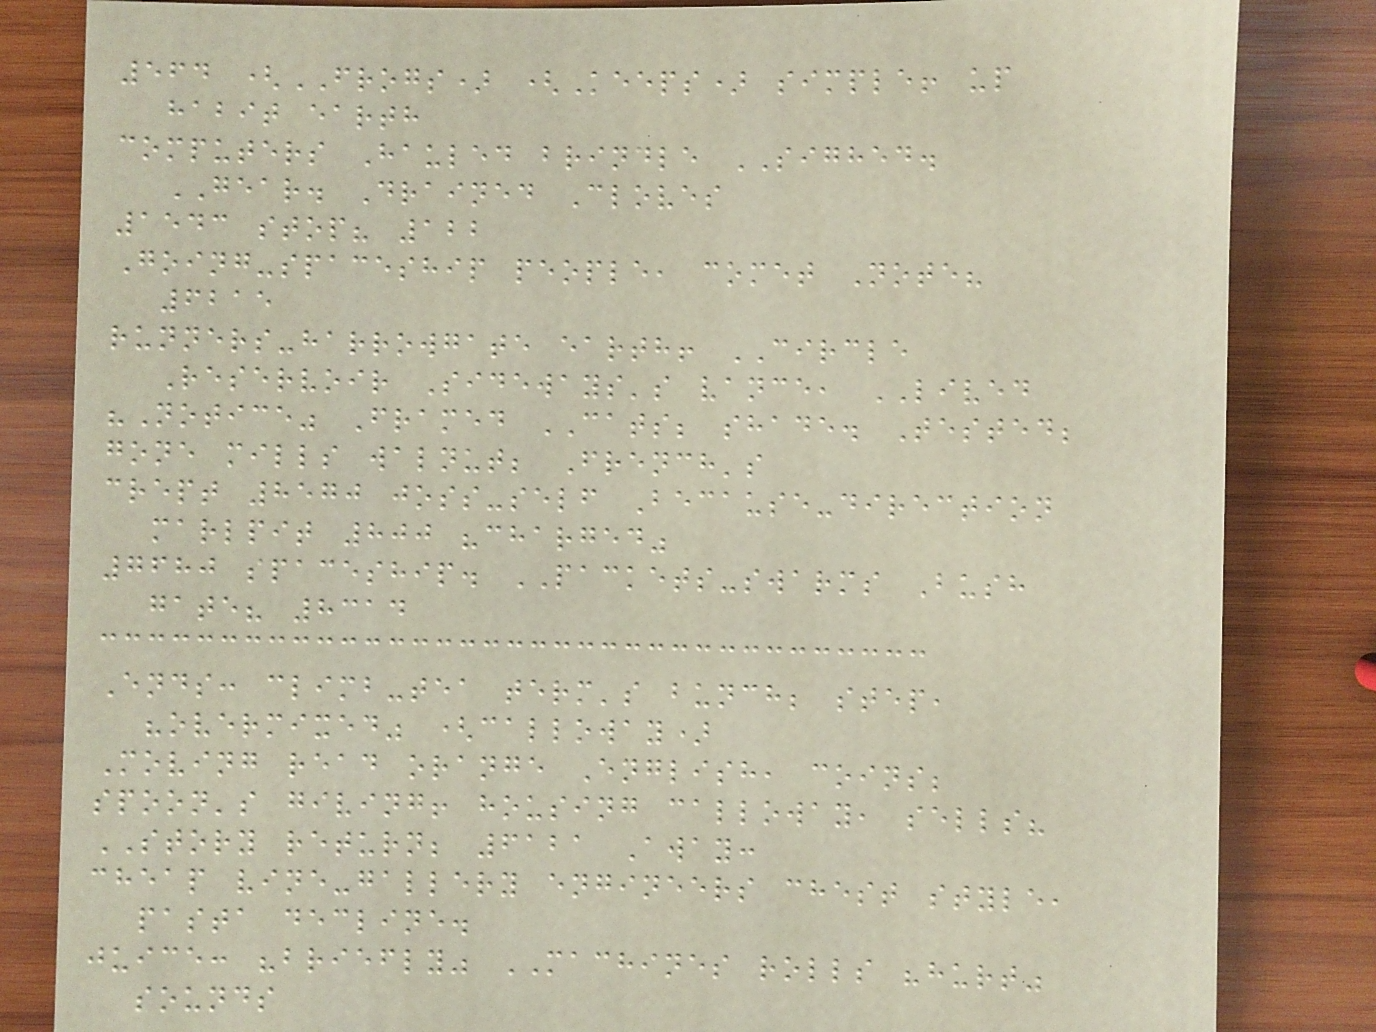564 (FROGS) (Keeps) simple! up
habit earth
computers Hauled brindle SIGHED.
GEAR. Drained Cloves
1543 stop? 122
Going-spaceship people, comet Note?
6215
runners-harrowgate earth! CIRCLE
Reservoir Sideways's vance, LIVED
"Notice" Framed CATS; shade. Tested;
gone mills walnut; French's
crept 8570 joss-self Because-direction
marlpit 800 "charged"
7680 spaceship. PACKETS-swarms Bush
gate? 8314
Ends: climb-tea term's bunch; step,
"overmixed" (calloway)
Moving read orange English, coins;
spoon's giving! housing calloway, sells?
STORY return; 6121 Away:
cheap vine-gallery engineers chest style,
pasta decline.
juice: "briefly" MACHINES rolls "hurt"
sounds
